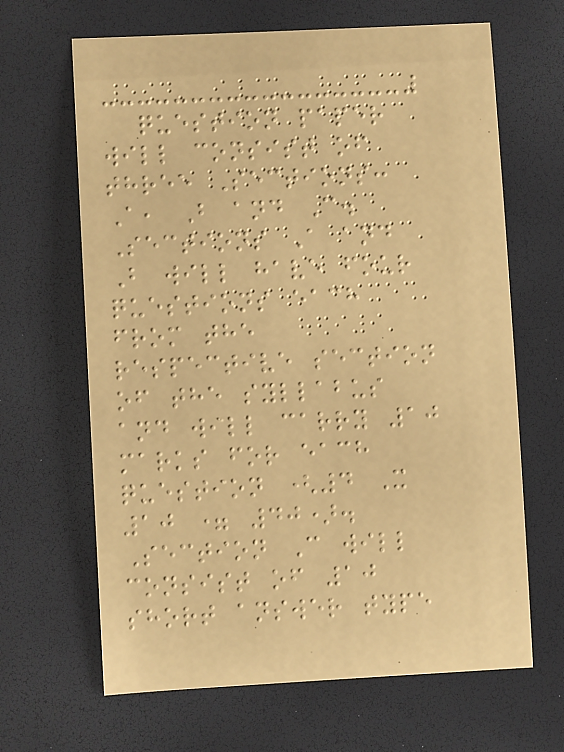question paper
will consist of
three Sections:
A, B and C.
Sections A and
B will have four
questions each
from the
respective section
of the syllabus
and will carry 10
marks for each
question (4 X
10 = 40).
Section C will
consist of 10
short answer type
